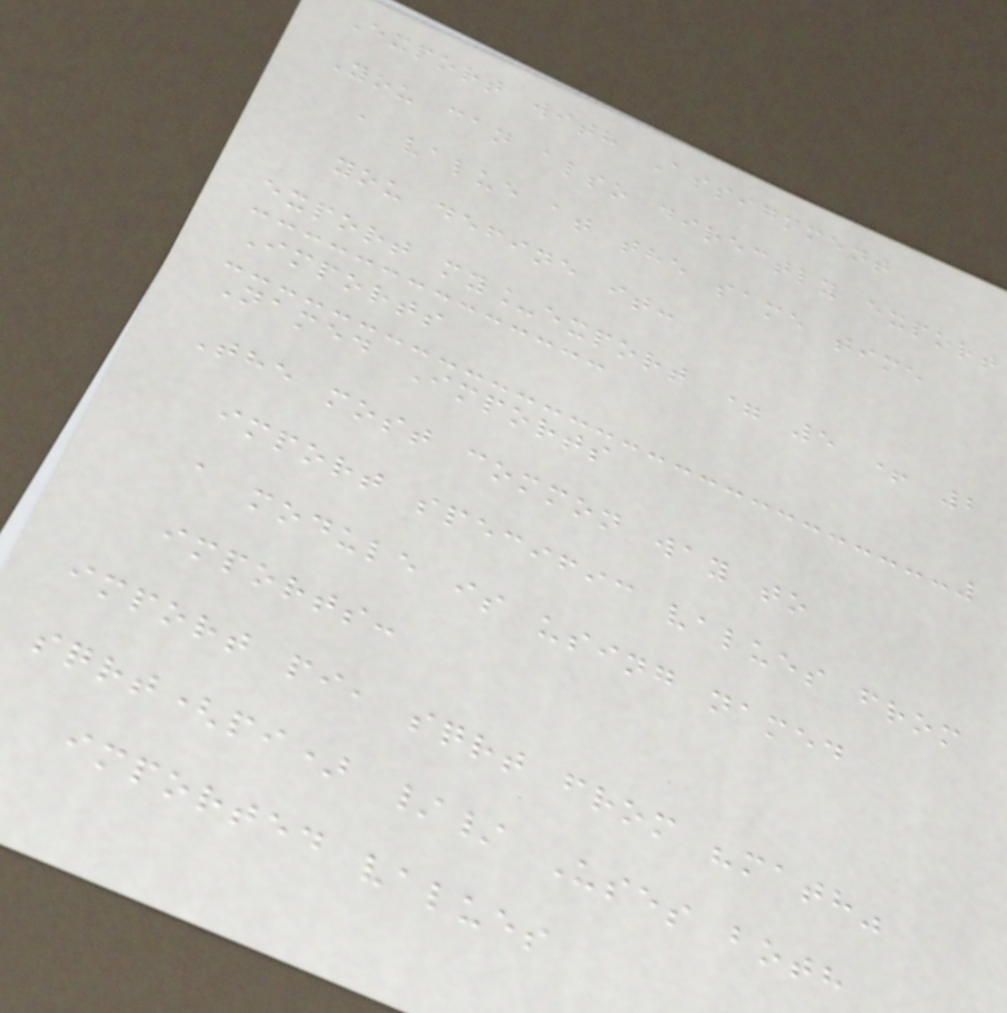Export with Assignment
You can also directly export
a value at the same time
you define it:
export my_export = 5 + 2
Imports
Named Imports
The most common way to
import specific values from
a module is using named
imports:
import pi, sqrt from "math"
sqrt(pi) // Uses both
imported values
